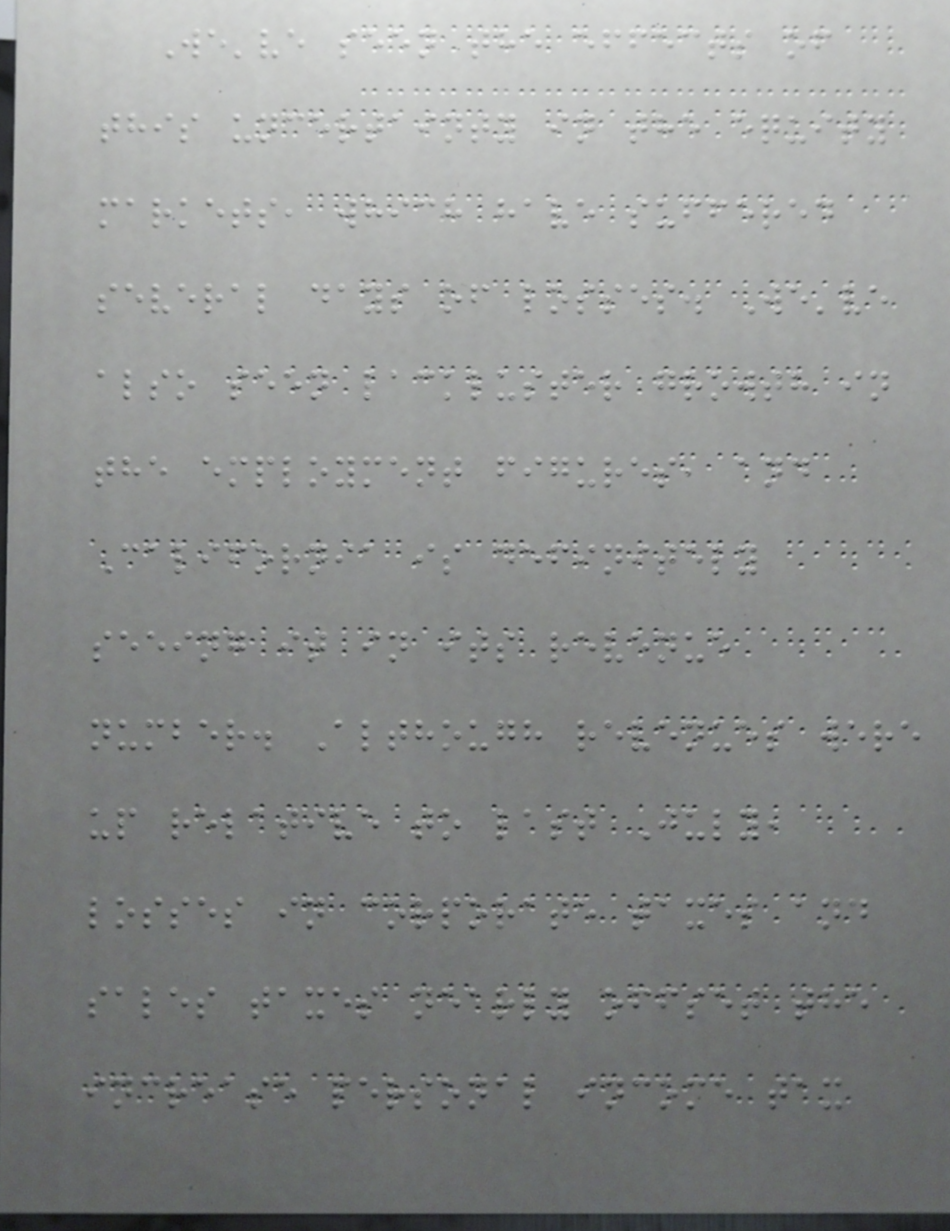We've seen the effects of
this uncertainty in the equity
markets, which have suffered
several days of losses. We've
also seen lackluster growth in
the employment figures, and
California is definitely
seeing it in its revenue
number. Although revenues were
up relative to last July,
losses in corporate taxes and
sales taxes nearly offset the
increase personal income tax
